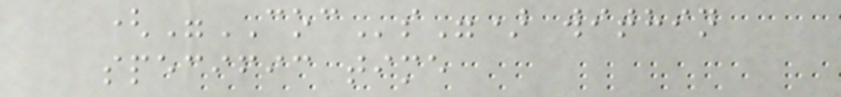("COCs") within
specific time
